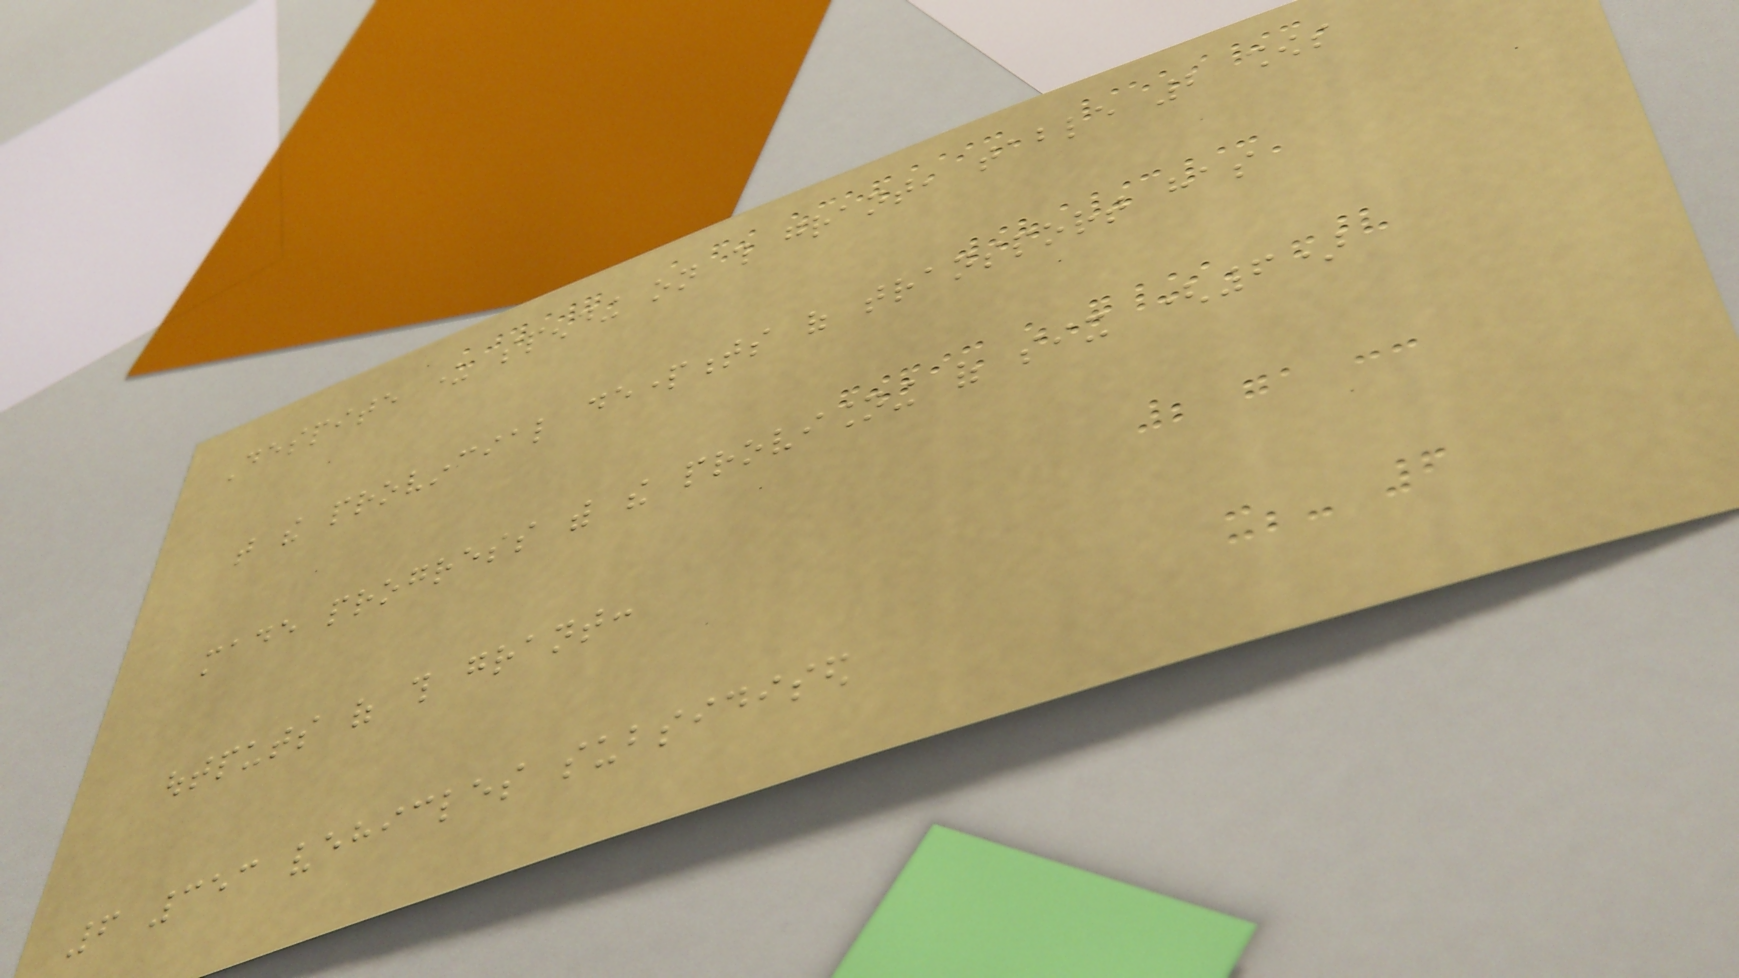Despite under spending on this grant, table 2 shows
that the provincial departments of transport has
made progress with the provisioning of six (6)
outputs of this grant:
6 353 vehicles subsidised
